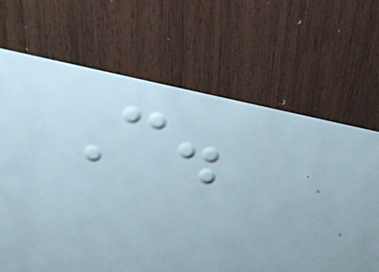C.
